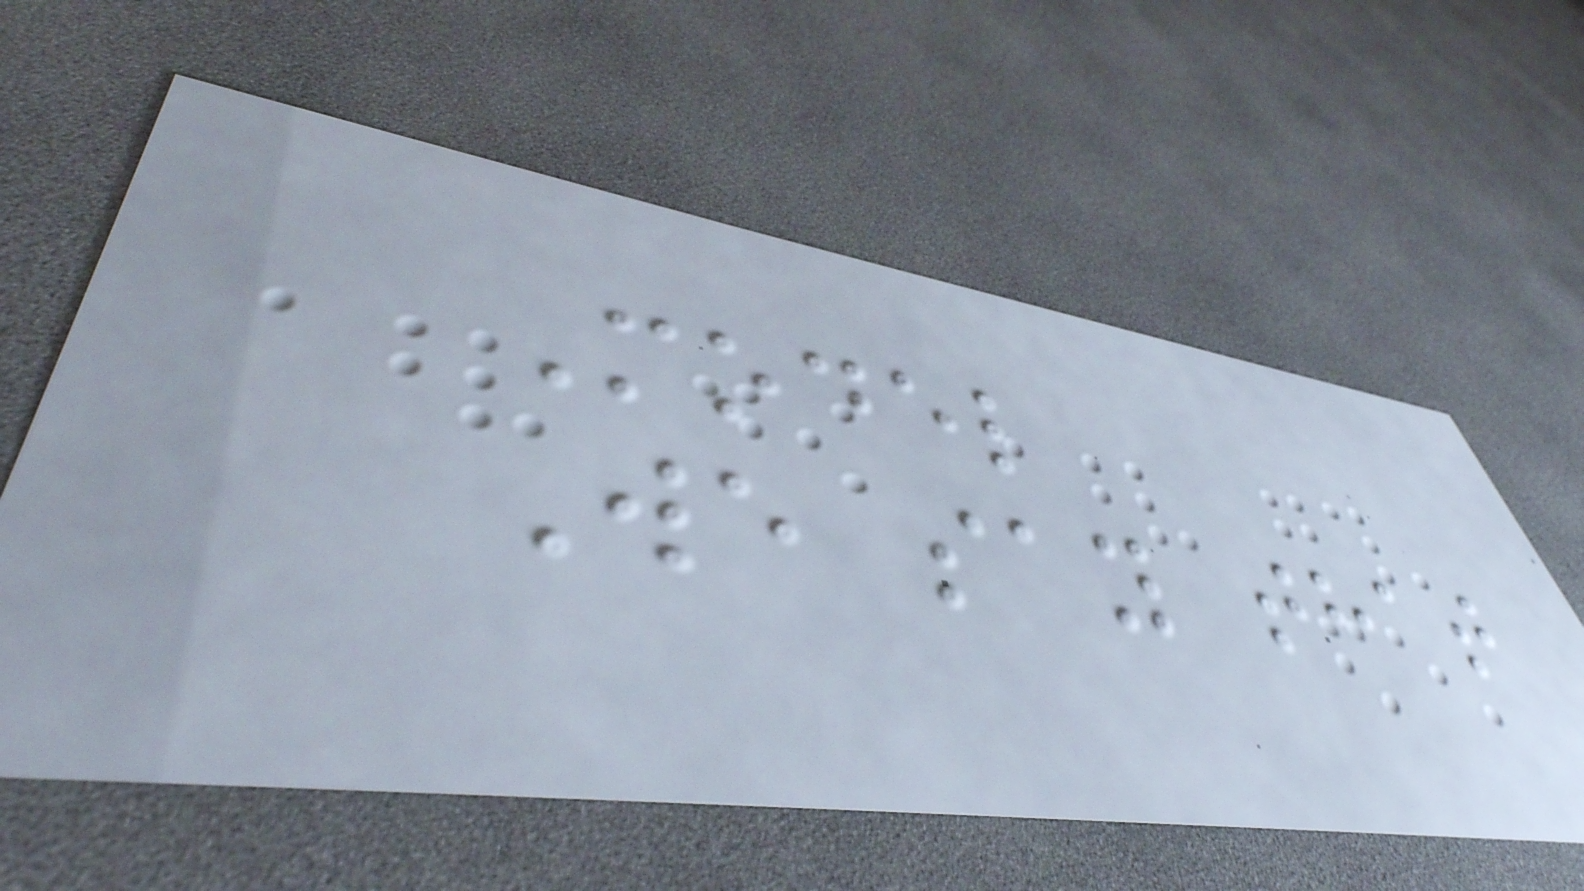Model
We say that
